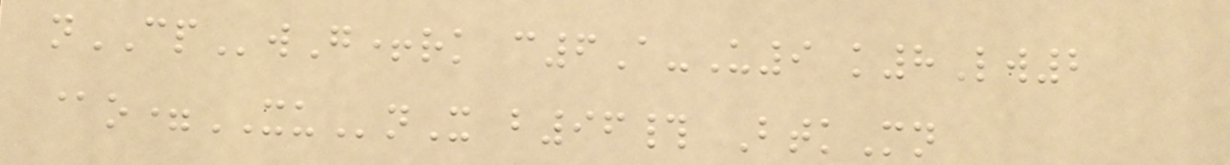nCPwG+rk c6A-U9 k8Lw2
@o=XUnX b96# BtkMn
